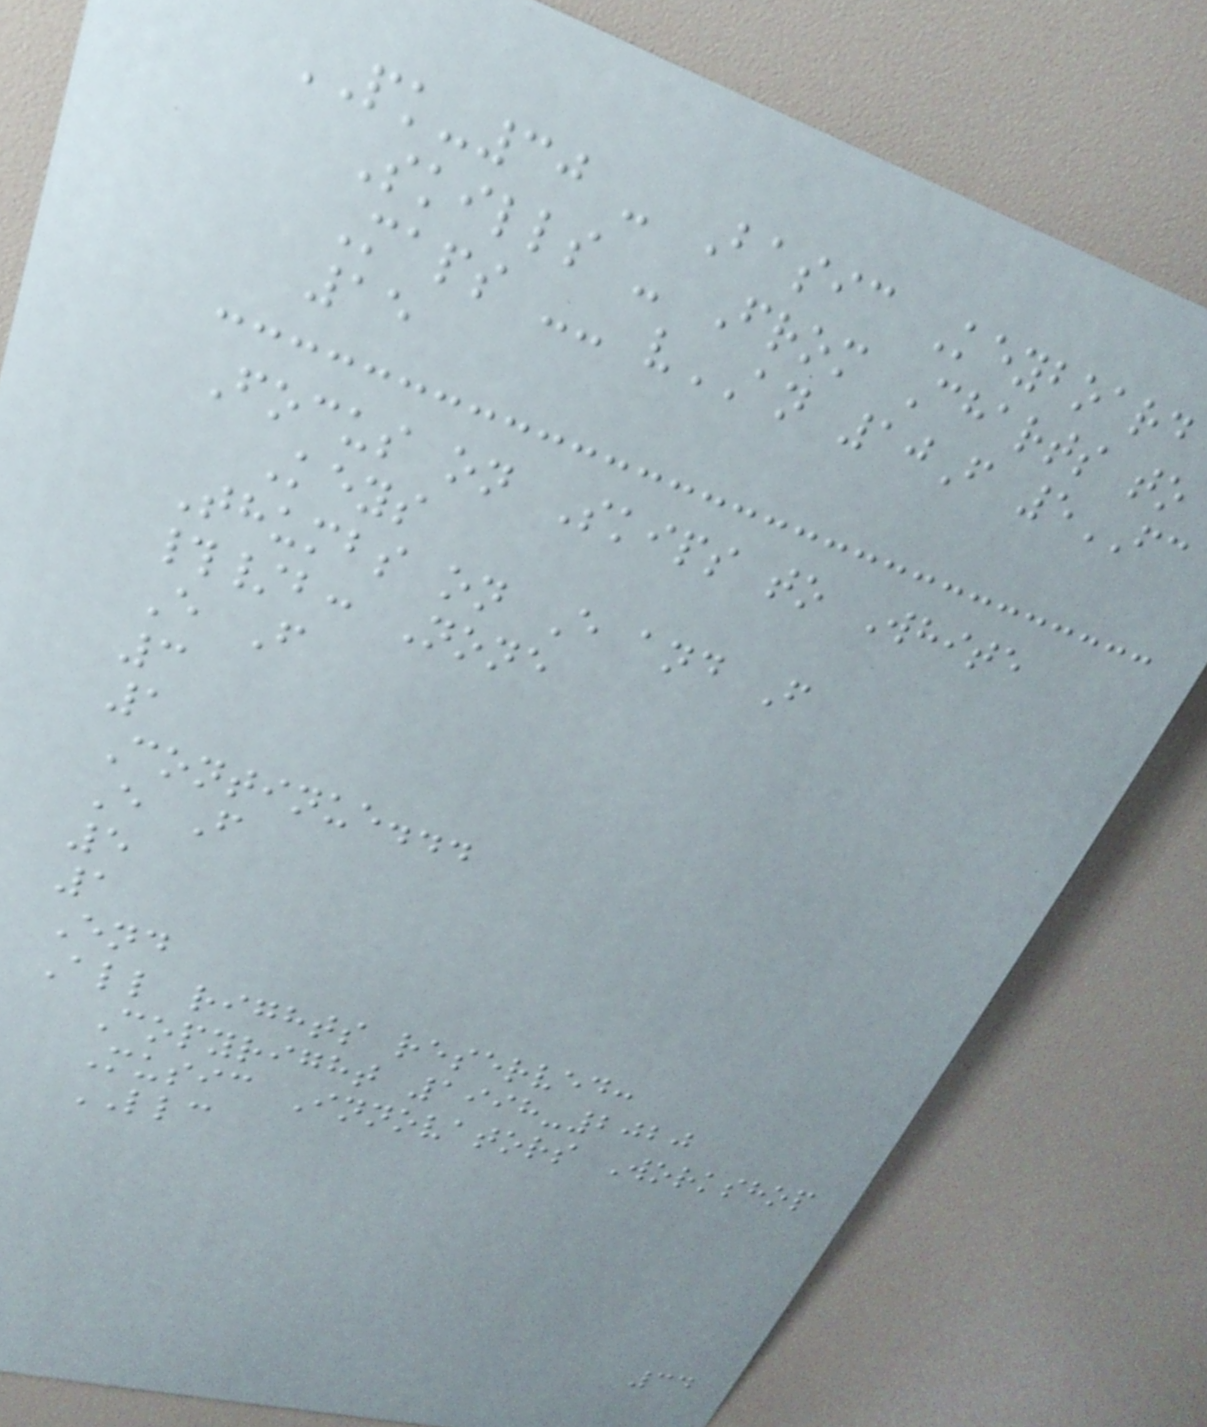PK-30 - Basic Keyboard
Skills - From Charts to
Maps -- vAN 10F 5FC
15
Focus on Skips to White
Keys
Thumbs on E and F
#/b: None
E F
3
1
Continue...
E F
5
1
End
All rights reserved:
Copyright 1998-2020
Music Innovators Workshop
LLC
34
